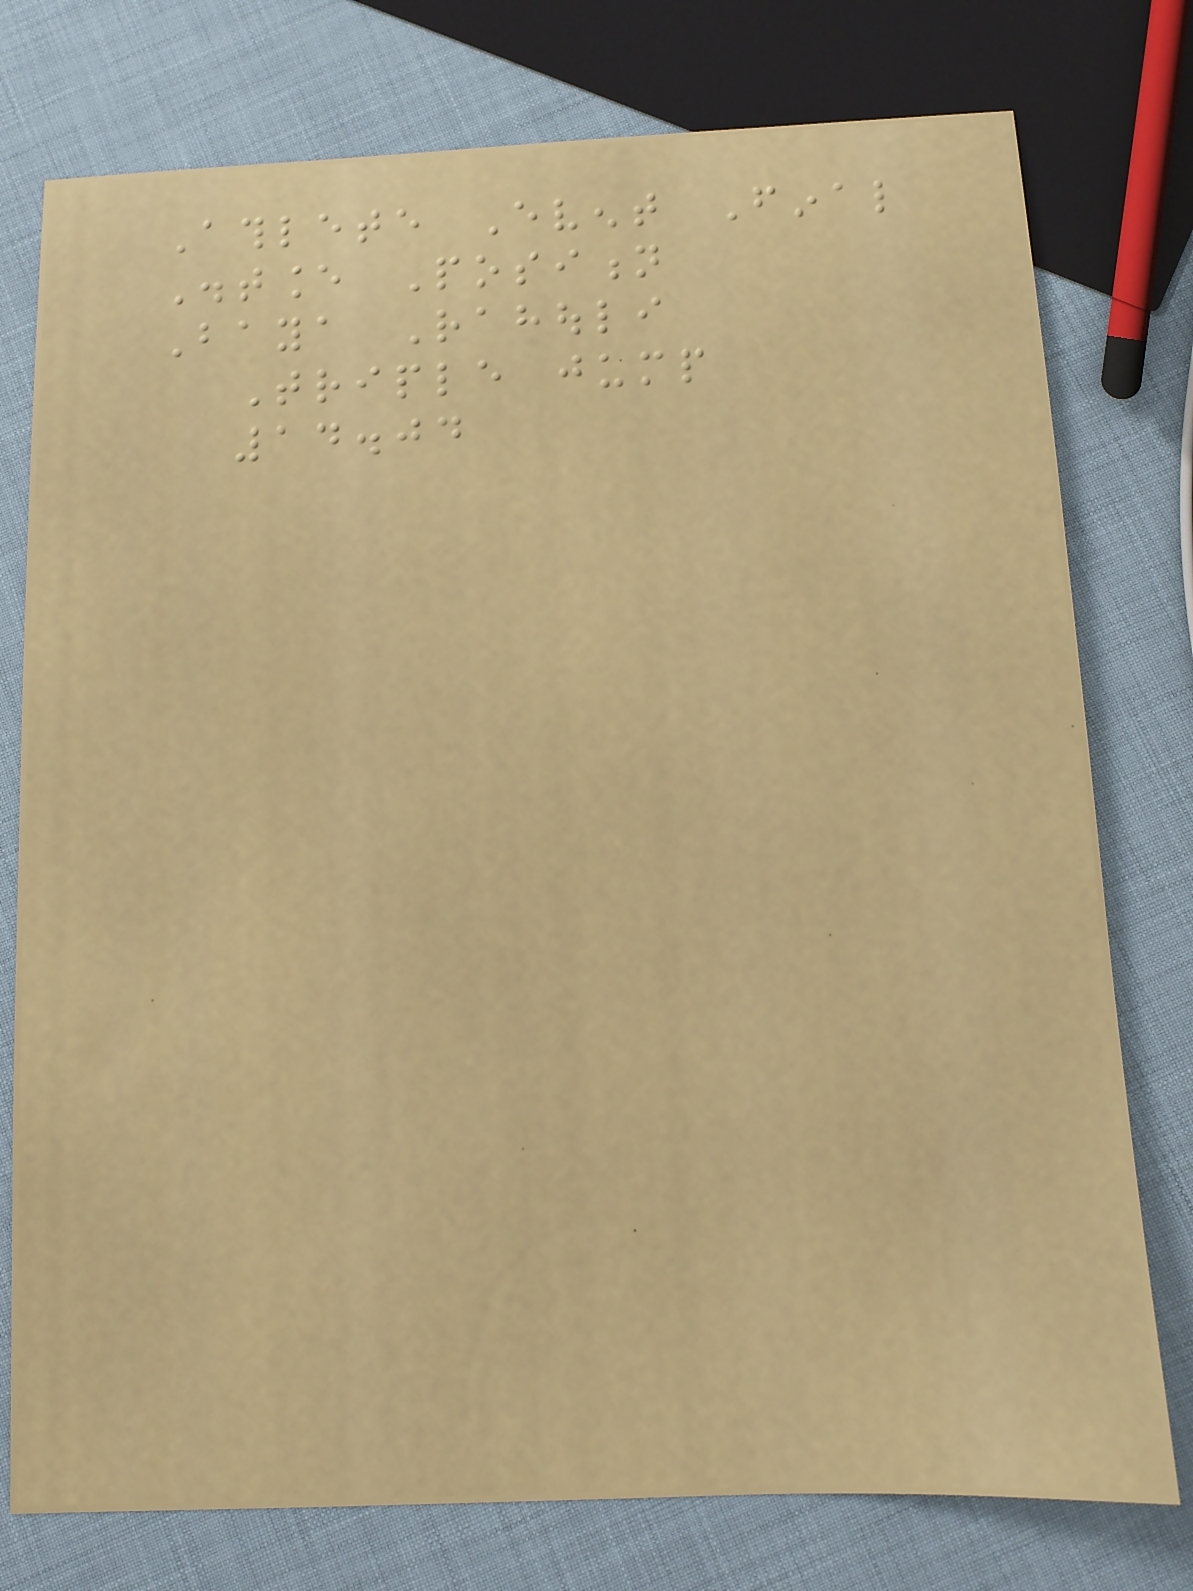Athlete Event Final
Distance Position
Baya Rahouli
Triple jump
14.04
